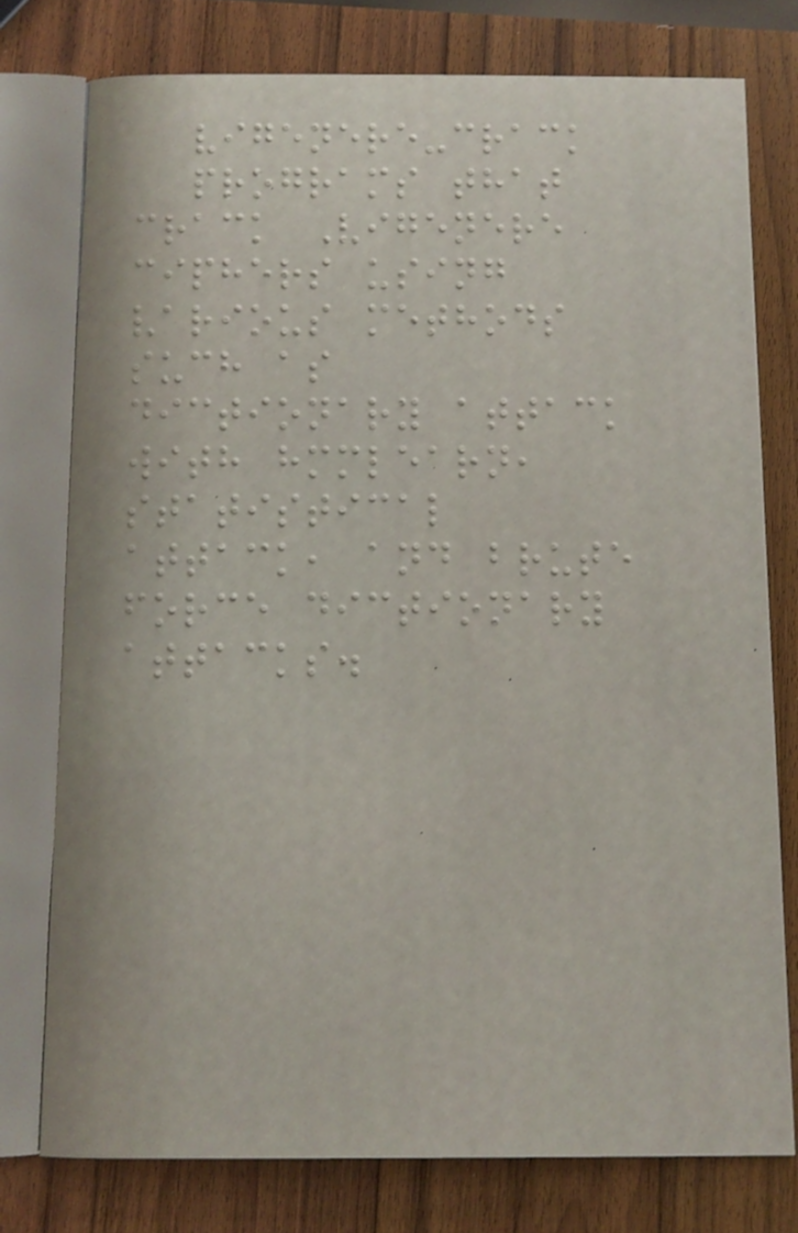vigenere-crack
programs that
crack Vigenere
ciphers using
various methods
such as
dictionary attack
with hmmlearn,
statistical
attack, and brute
force dictionary
attacks.
